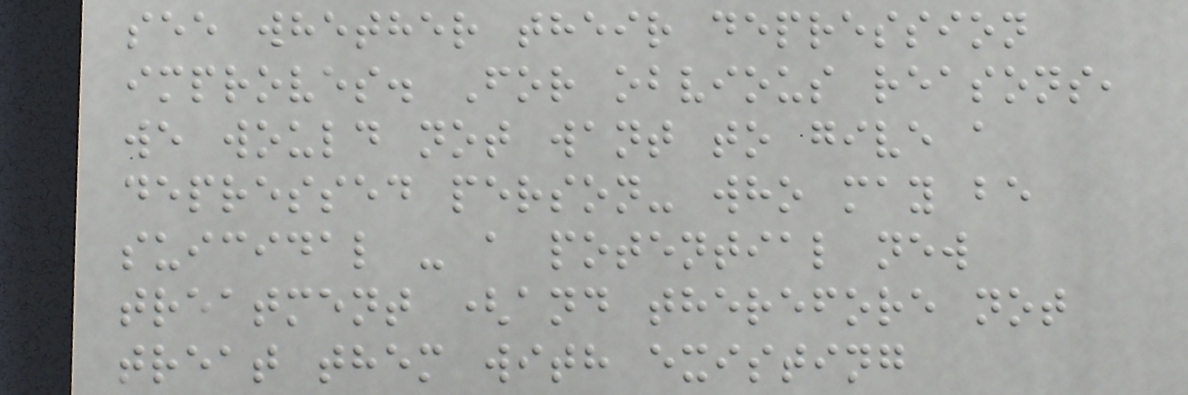see whether their depression
improves. For obvious reasons,
we would not want to give a
depressed person- who may be
suicidal - a potential new
treatment (and therefore not
treat them with existing
